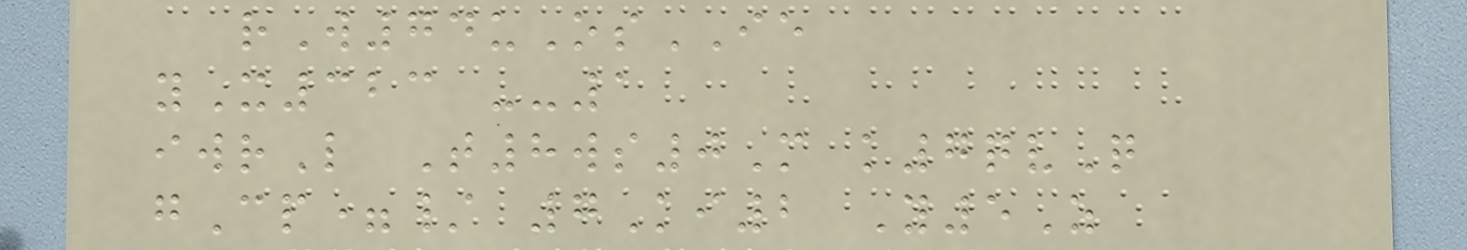rW74uOsIE
yX323 --1
iwrL T8ws0M k7qvQ
gCp=/ 7Ki2 Y5Z
